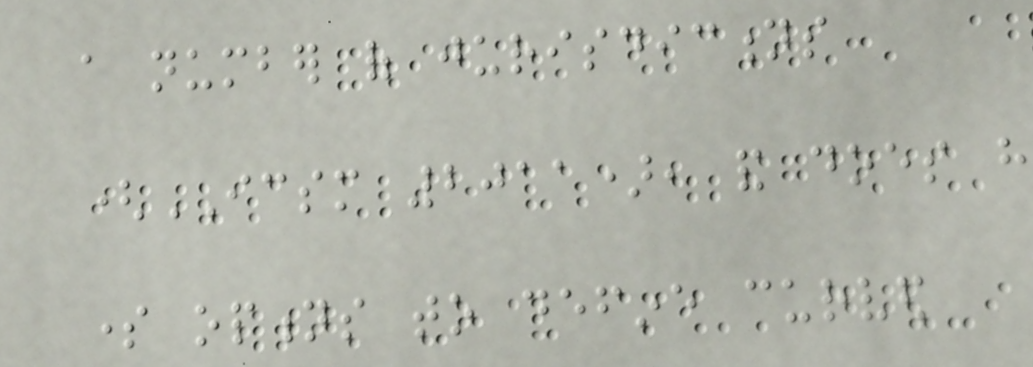a number of jurisdictions
(ICSM 2011), and does have
some options to define curved
